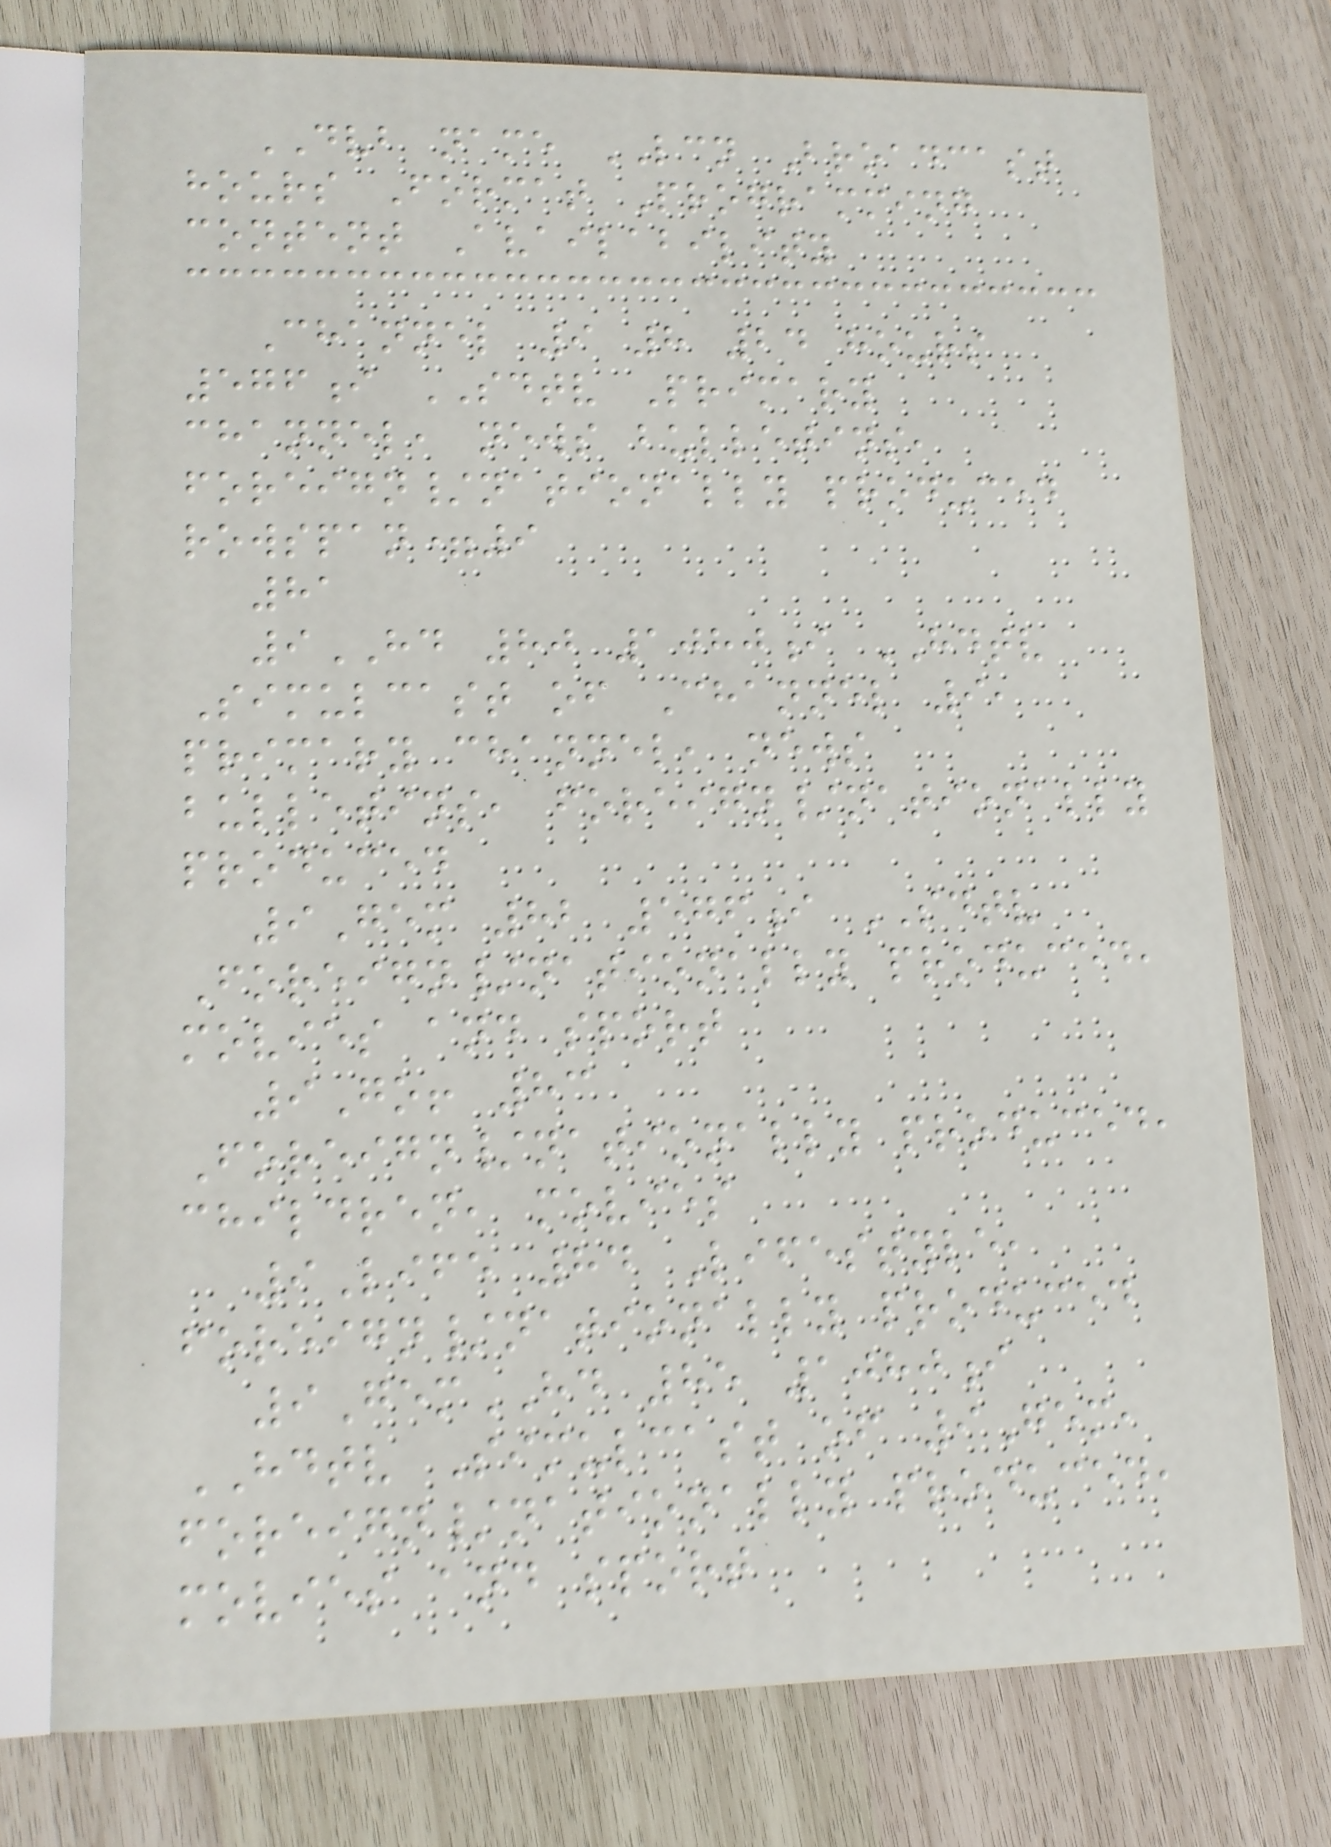DVB name LCN Broadcast
hours Format Programming
content Availability
Channel 9 8 24 hours
576i SDTV Primary
channel, news bulletins,
foreign/nationally produced
rowspan=9
81
9HD 80 1080i HDTV
Simulcast of Channel 9,
primary channel, news
bulletins, foreign/nationally
produced
9Gem 82 576i SDTV
Foreign/nationally produced,
movies and sport
9Go! 83
Foreign/nationally produced,
children, movies
9Life 84 Lifestyle,
foreign/nationally produced
9GemHD 85 1080i
HDTV Simulcast of 9Gem,
foreign/nationally produced,
movies and sport
